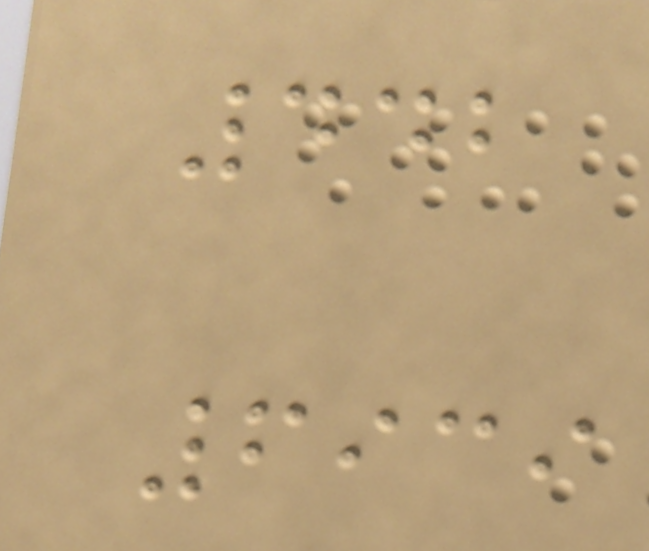442
6939
